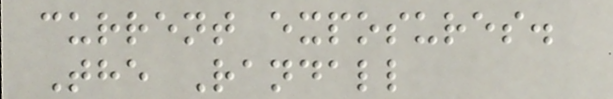current exposures.
The Randall
